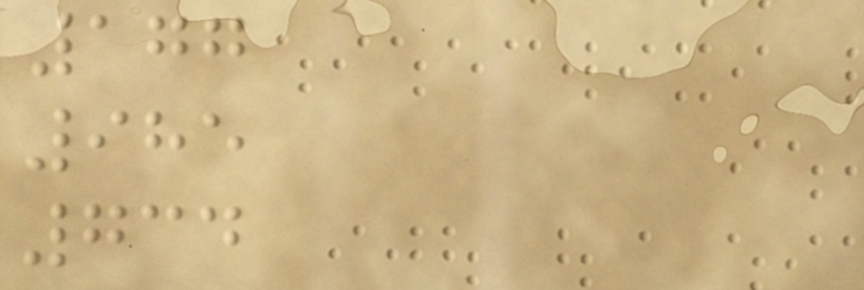177
985
734
